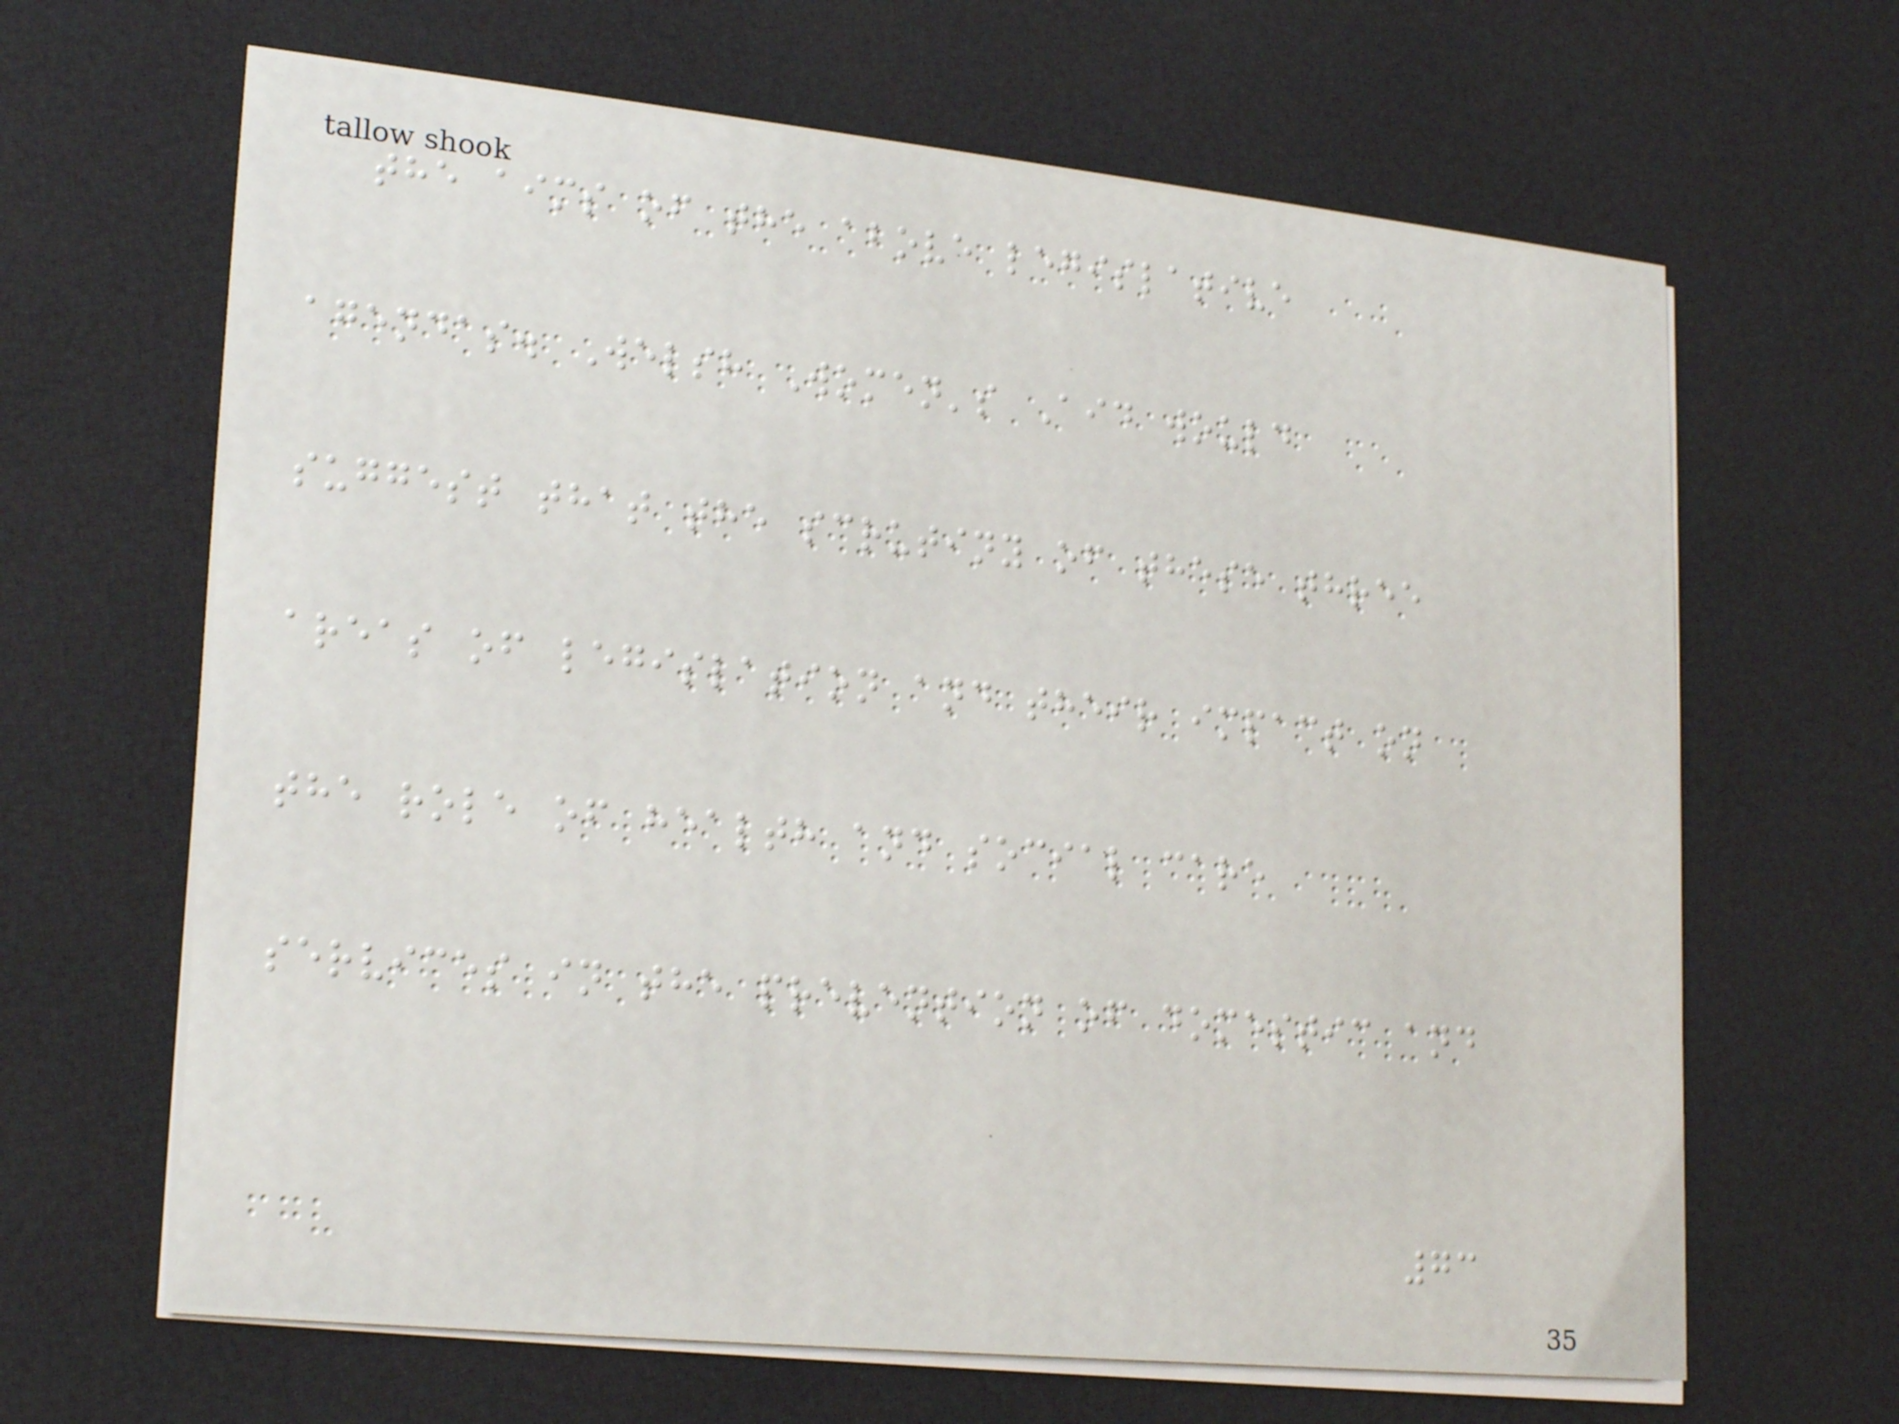the aims of the above legislative
agendas. Welsh Women's Aid would
suggest that the scrutiny of these three
areas of legislation and their impact on
the role of health and social care
services in the prevention of domestic and
73
